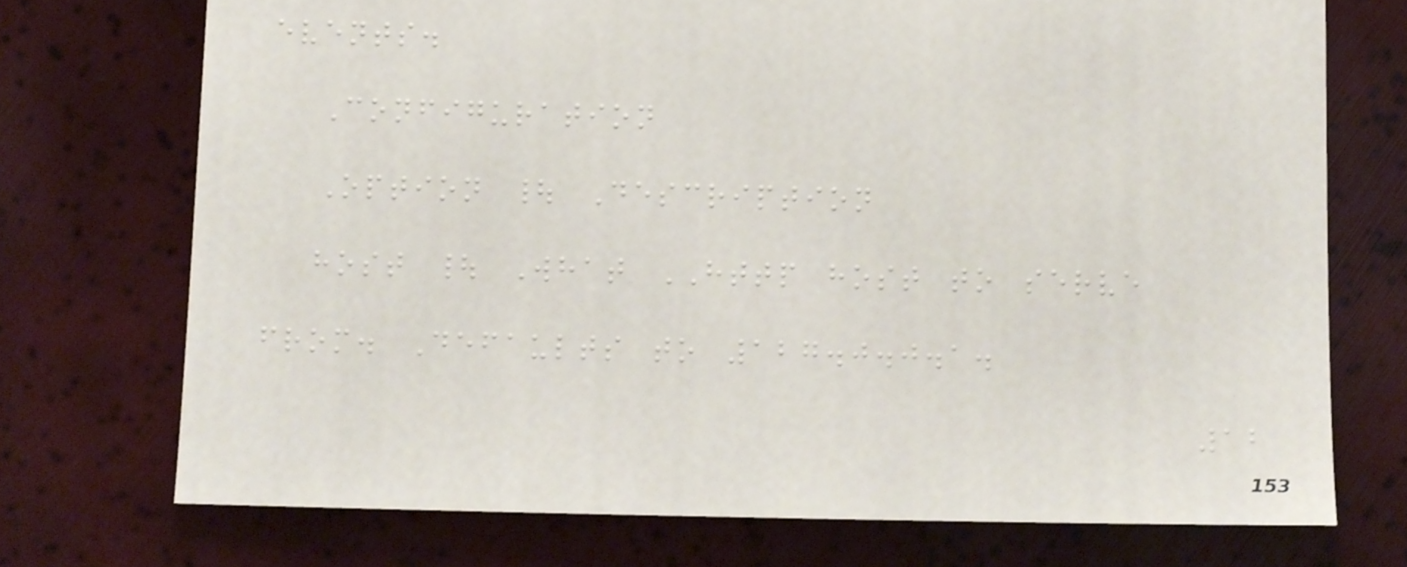events.
Configuration
Option | Description
host | What HTTP host to serve
from. Defaults to 127.0.0.1.
12
